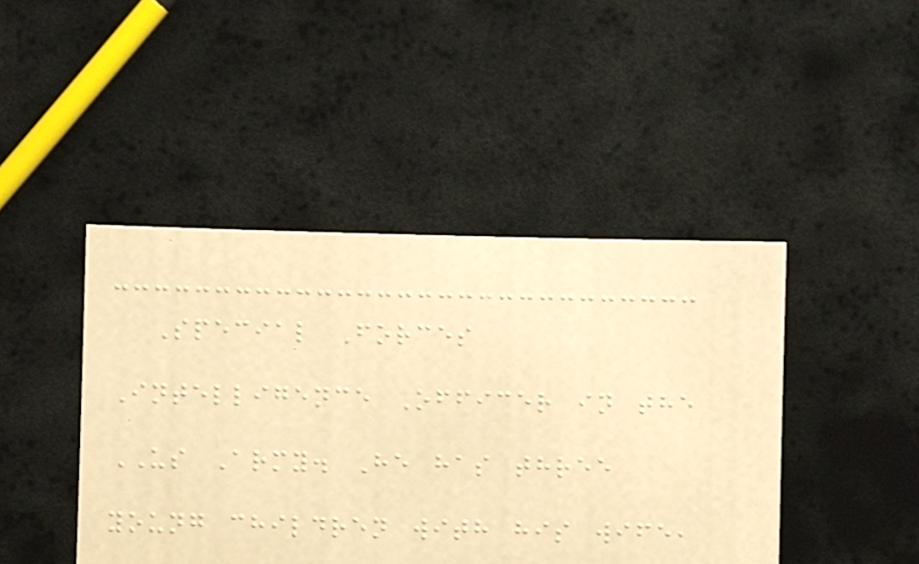Special Forces
Intelligence Officer in the
US Army. He has three
young children with his wife,
